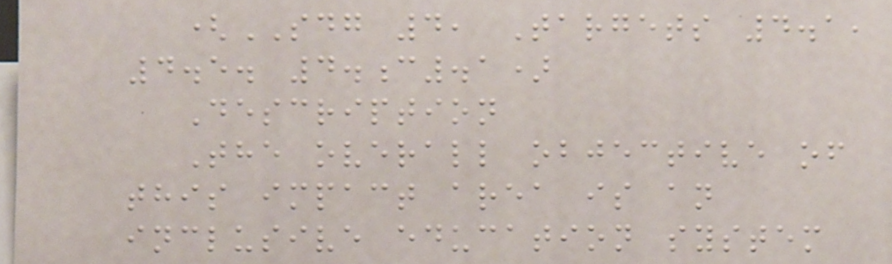(SDG 4, Targets 4.1,
4.5. 4.c.1)
Description
The overall objective of
this impact area is an
inclusive education system
